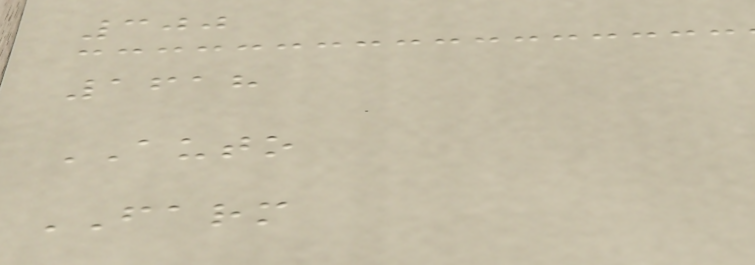300
1618
AUTO
FARM
